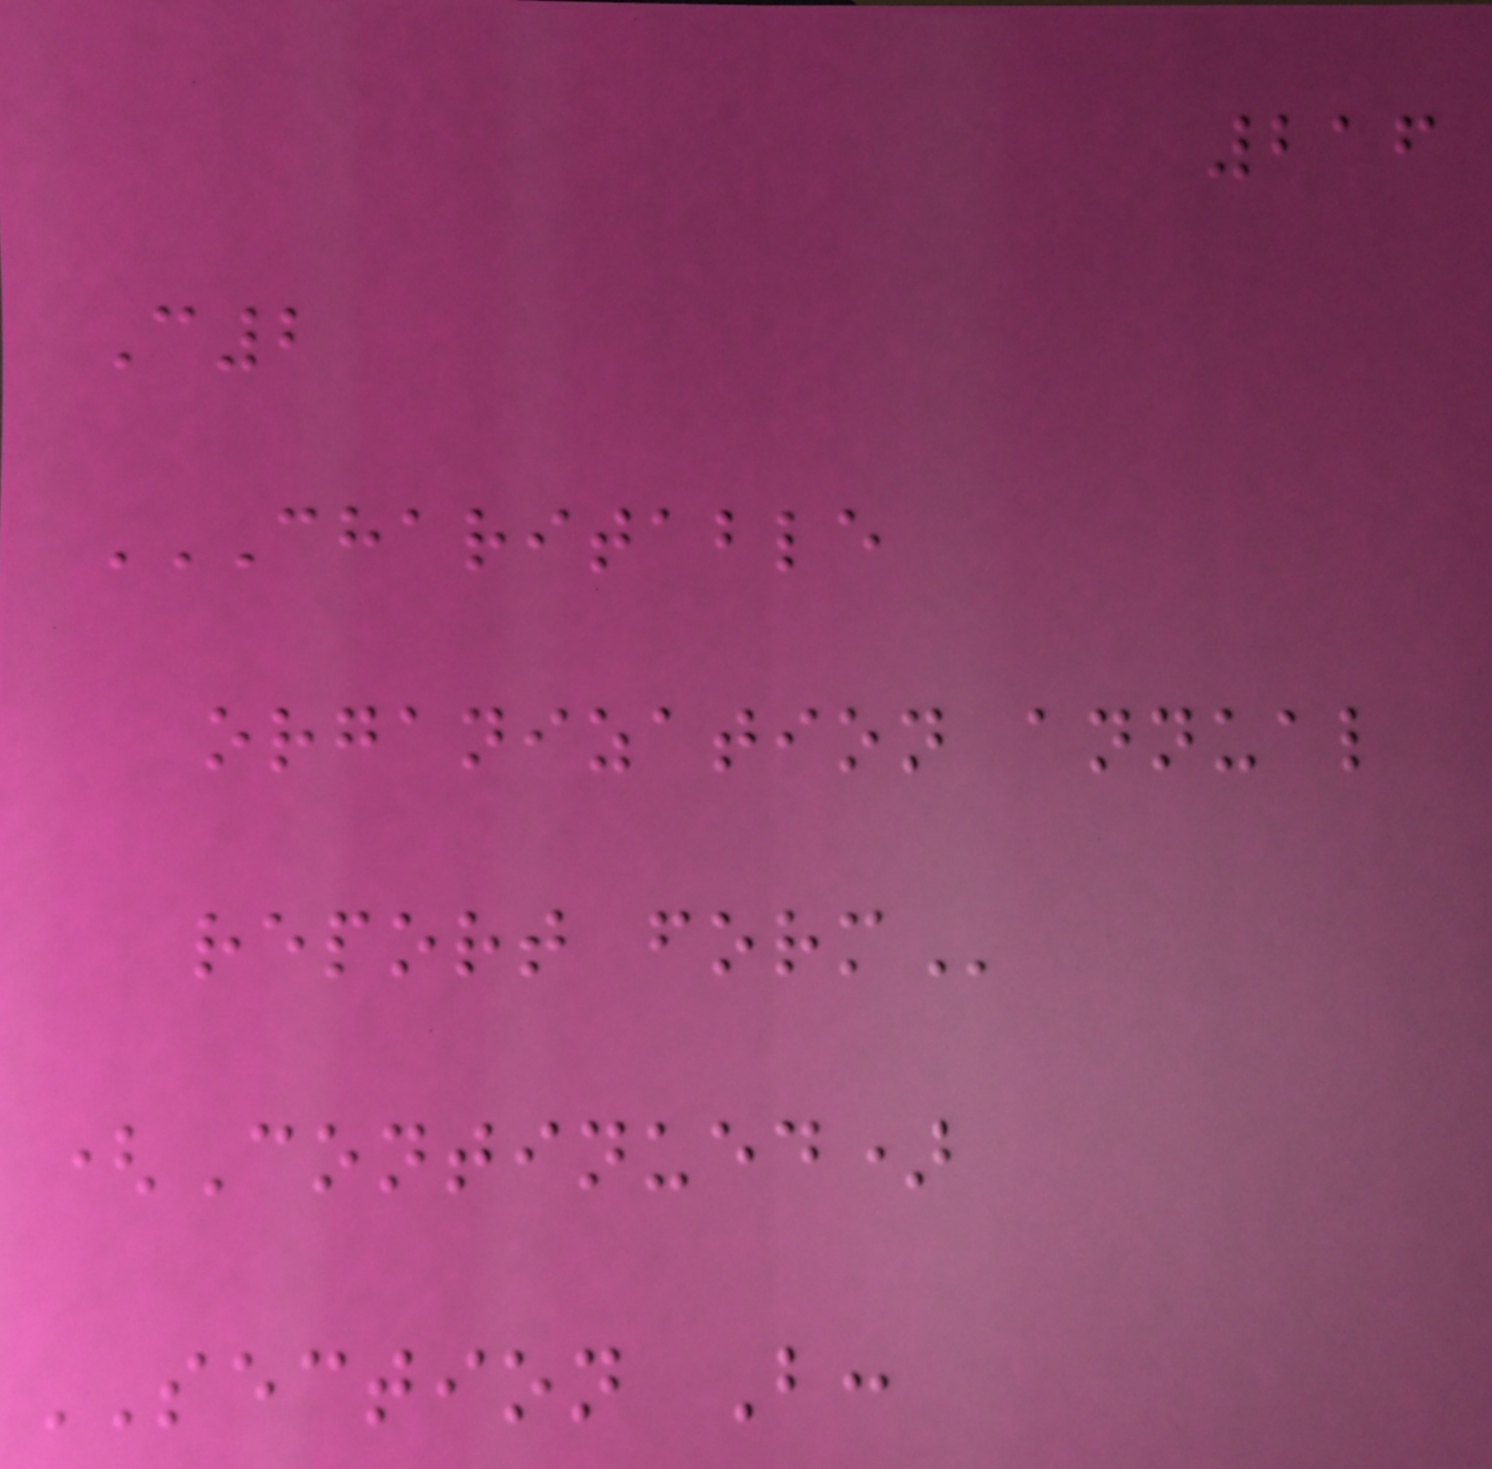216
C2
CHARITABLE
ORGANIZATION ANNUAL
REPORT FORM
(Continued)
SECTION B:
